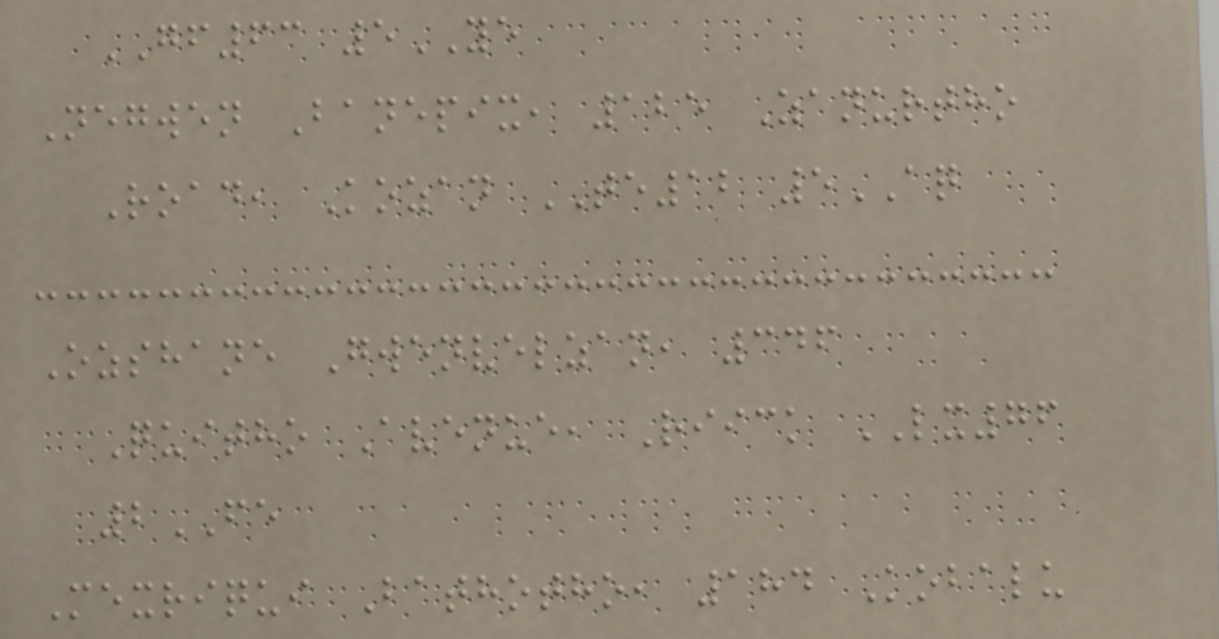GF63 5YE
Negwen Banepix, 125 Zanurtho
Road, Kozan TE12 5AQ
Ozshane Gwenvelzan, 346
Quitho Avenue, Riick LX76
2FE
Mexriqui Bathotho, 184 Kobalu
